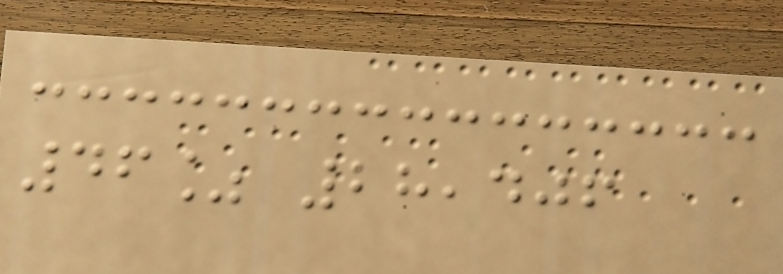46% 28,406
